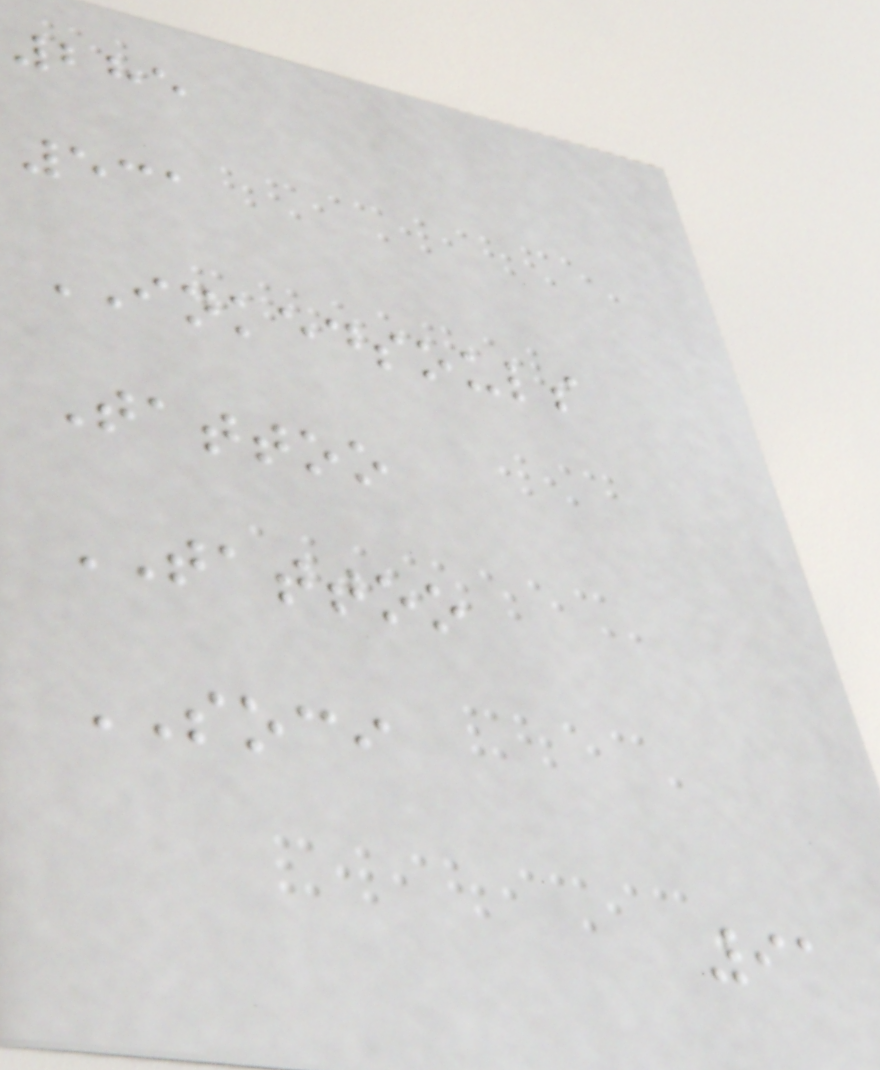285
531
INKEDSOULS
Tattoo
TATTOO
SOCI
91
